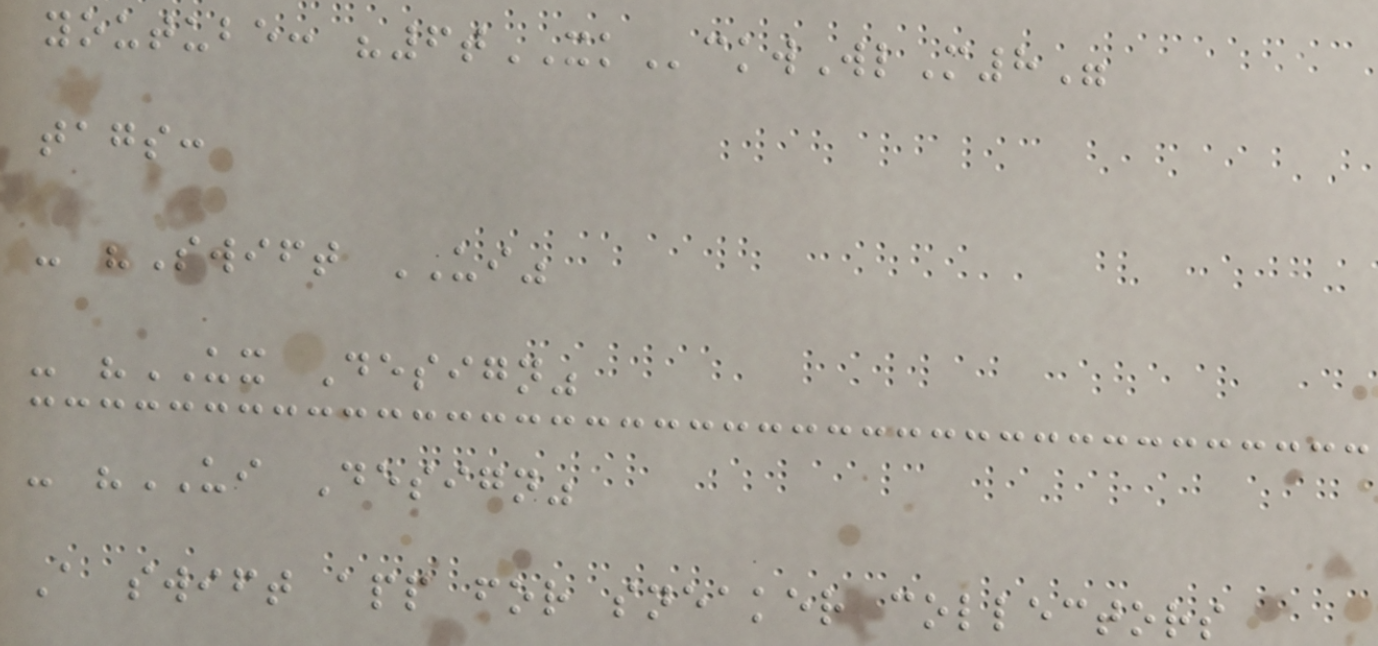youtube: "6tXKckwWlM8"
tags:
- "Swift UI"
- "UX Design"
- "UI Design"
A swift app for sneaker collectors
